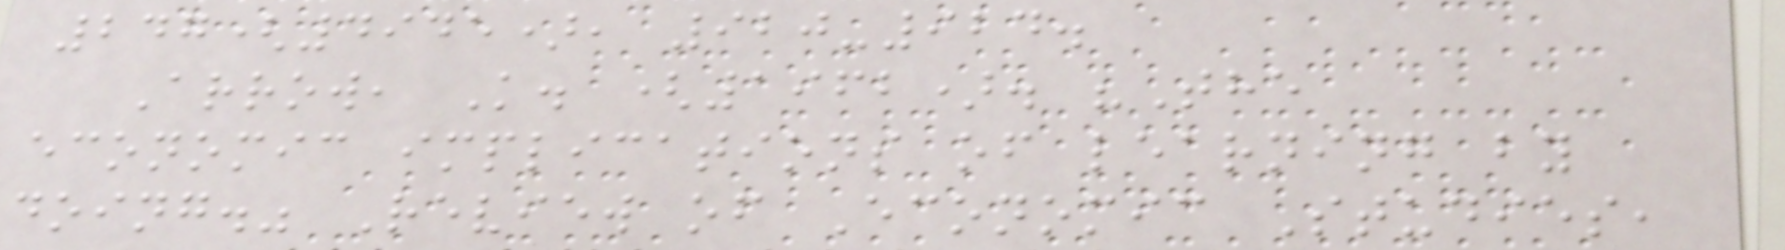247(4945), 920-924.
Arrow, K. (1962). "The
economic implications of learning by
doing." Review of Economic Studies,
